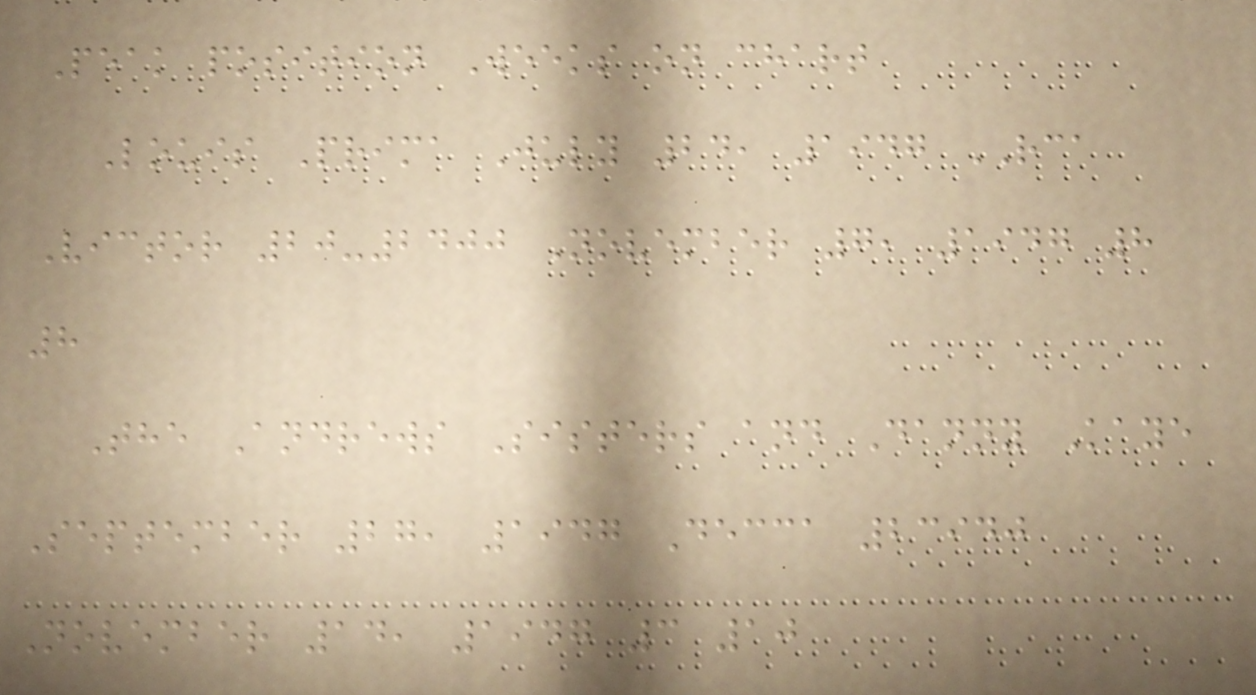Peak position Weeks on chart
Louis Prima July 24, 1947 RCA
Victor 20-2400 November 7, 1947 8
8
The Andrews Sisters and Danny Kaye
September 27, 1947 Decca 23940
November 14, 1947 3 10
